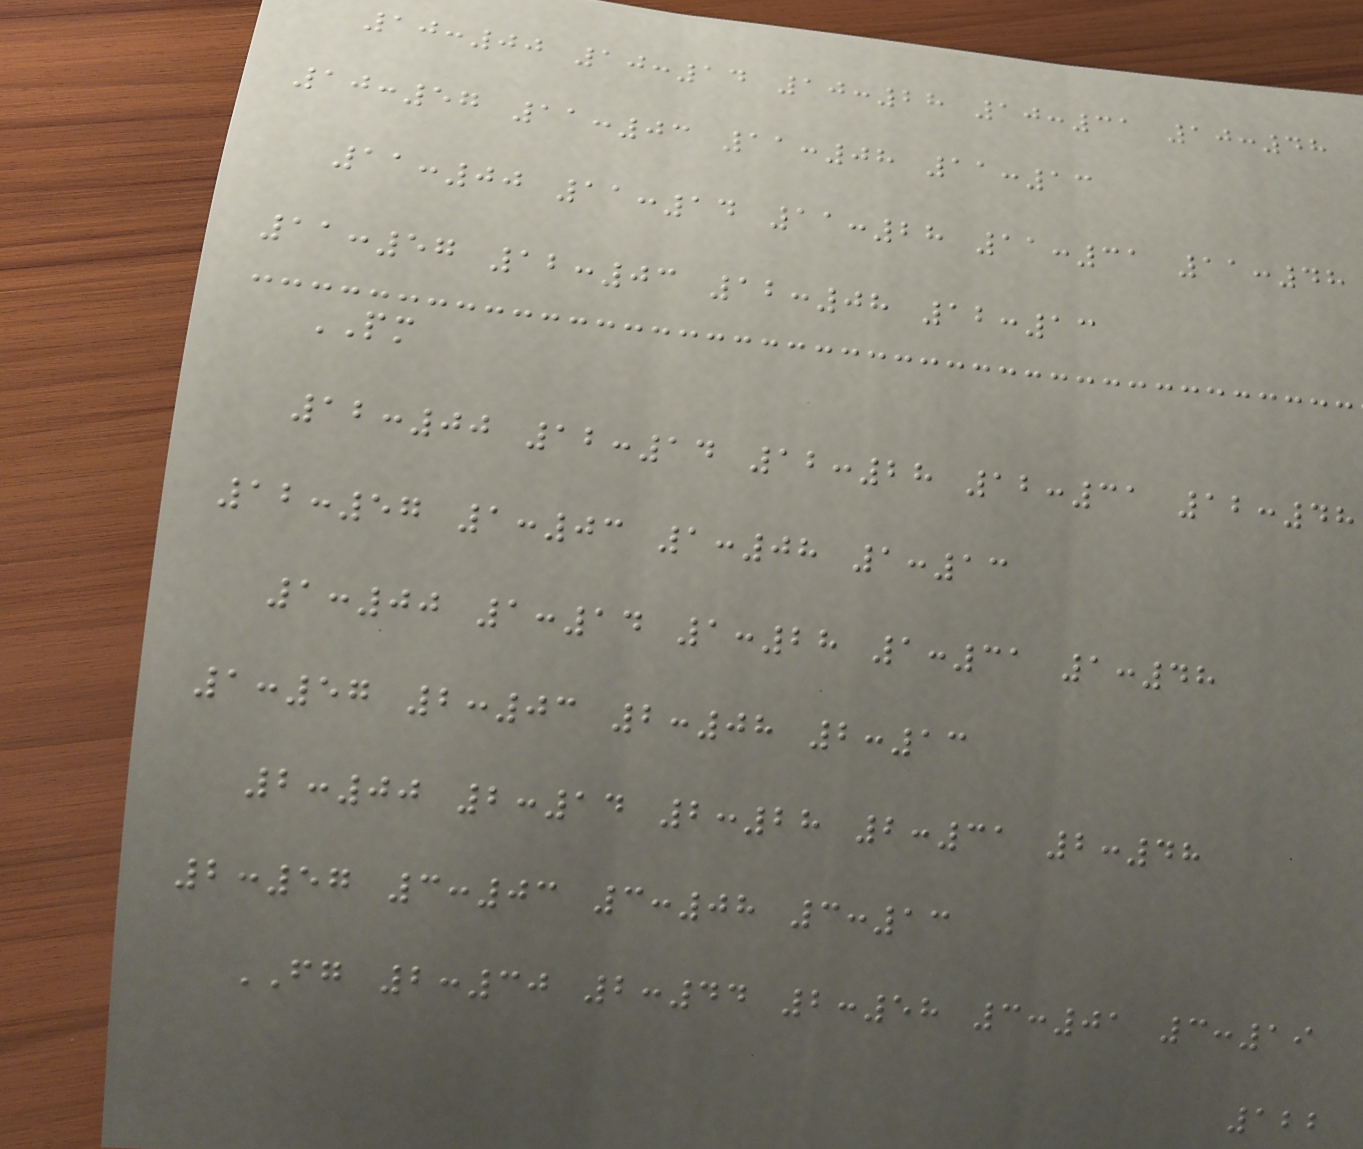10:00 10:14 10:28 10:31 10:48
10:57 11:03 11:08 11:13
11:00 11:14 11:28 11:31 11:48
11:57 12:03 12:08 12:13
PM
12:00 12:14 12:28 12:31 12:48
12:57 1:03 1:08 1:13
1:00 1:14 1:28 1:31 1:48
1:57 2:03 2:08 2:13
2:00 2:14 2:28 2:31 2:48
2:57 3:03 3:08 3:13
FG 2:30 2:44 2:58 3:01 3:19
122
